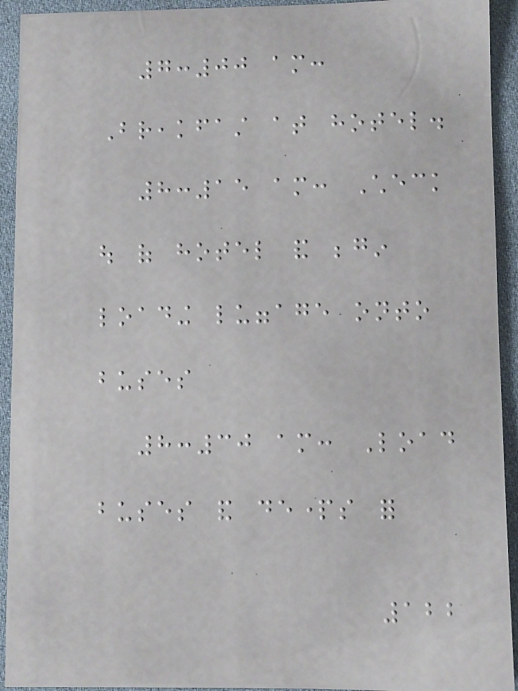7:00 am:
Breakfast at hotel.
8:15 am: Check
out of hotel and begin
loading luggage onto
buses
8:30 am: Load
buses and departs for
122
